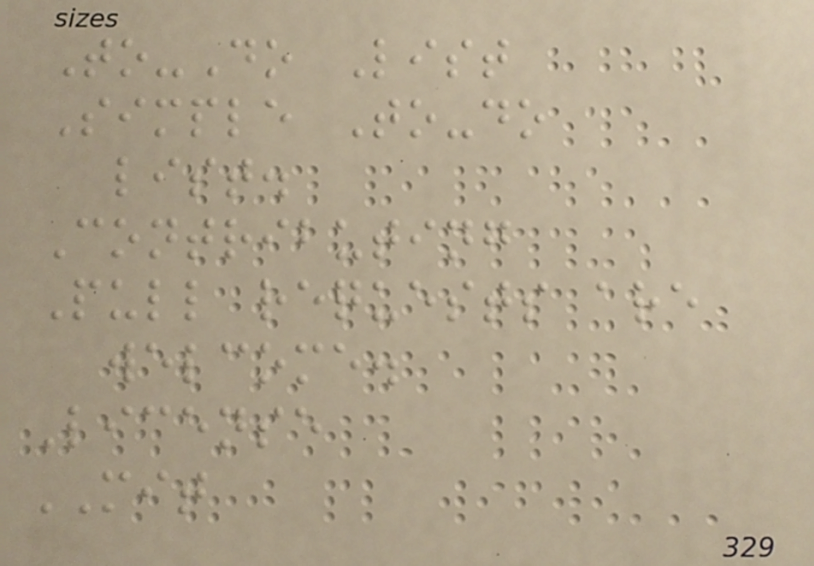To-Do List
Simple To-do
list.
Contributing
Pull requests are
welcome.
License
MIT
